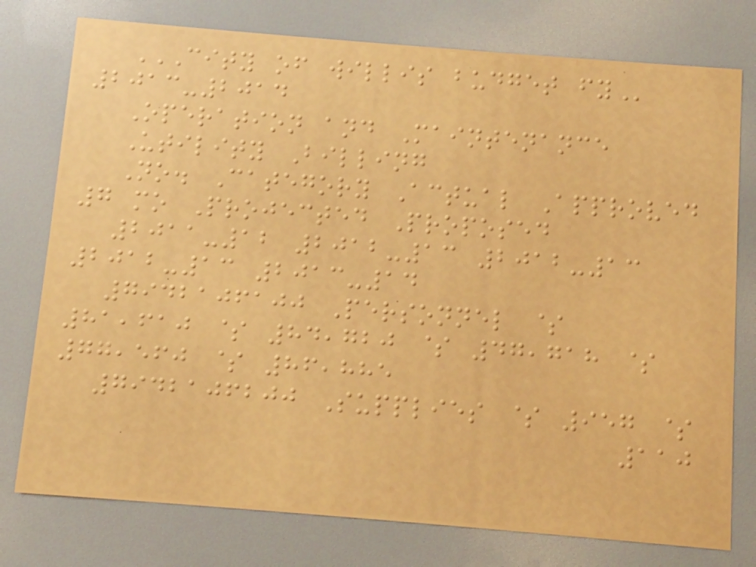CITY OF WILLIS BUDGET FY
2013-2014
Operation and Maintenance
Utility Billing
No. Category Actual Approved
7 mo Projected Proposed
2011-12 2012-13 2012-13
2012-13 2013-14
7942106100 Personnel $
81,610 $ 84,720 $ 47,718 $
77,560 $ 86,885
7942106200 Supplies $ 957 $
110
